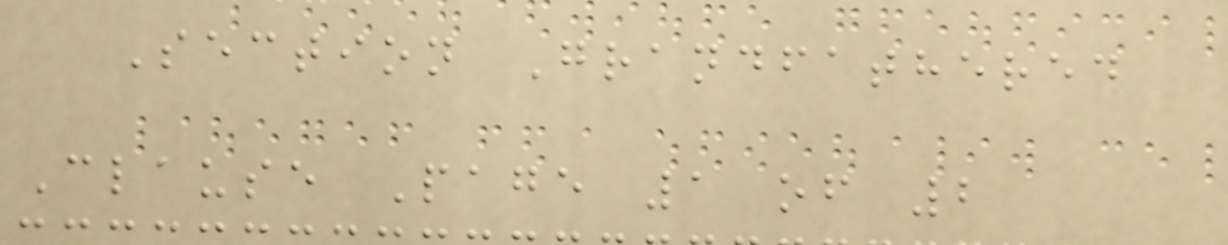Section Grandfathered
Clause Page 1 of 2
